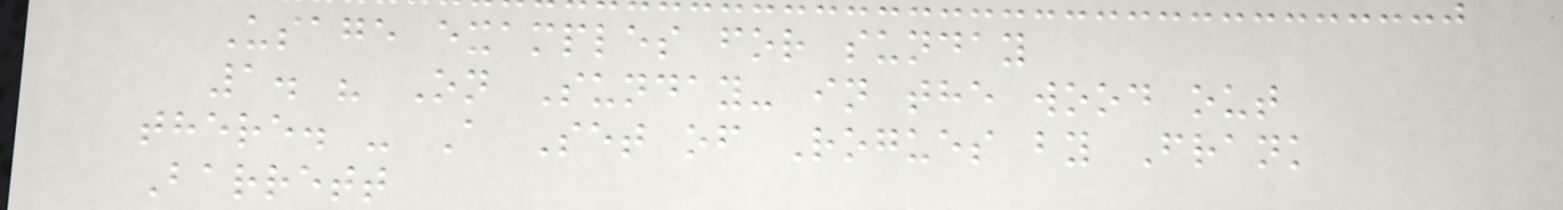Usage examples for sunday
1. " On Sunday- in the wood out
there. - A Set of Rogues by Frank
Barrett
